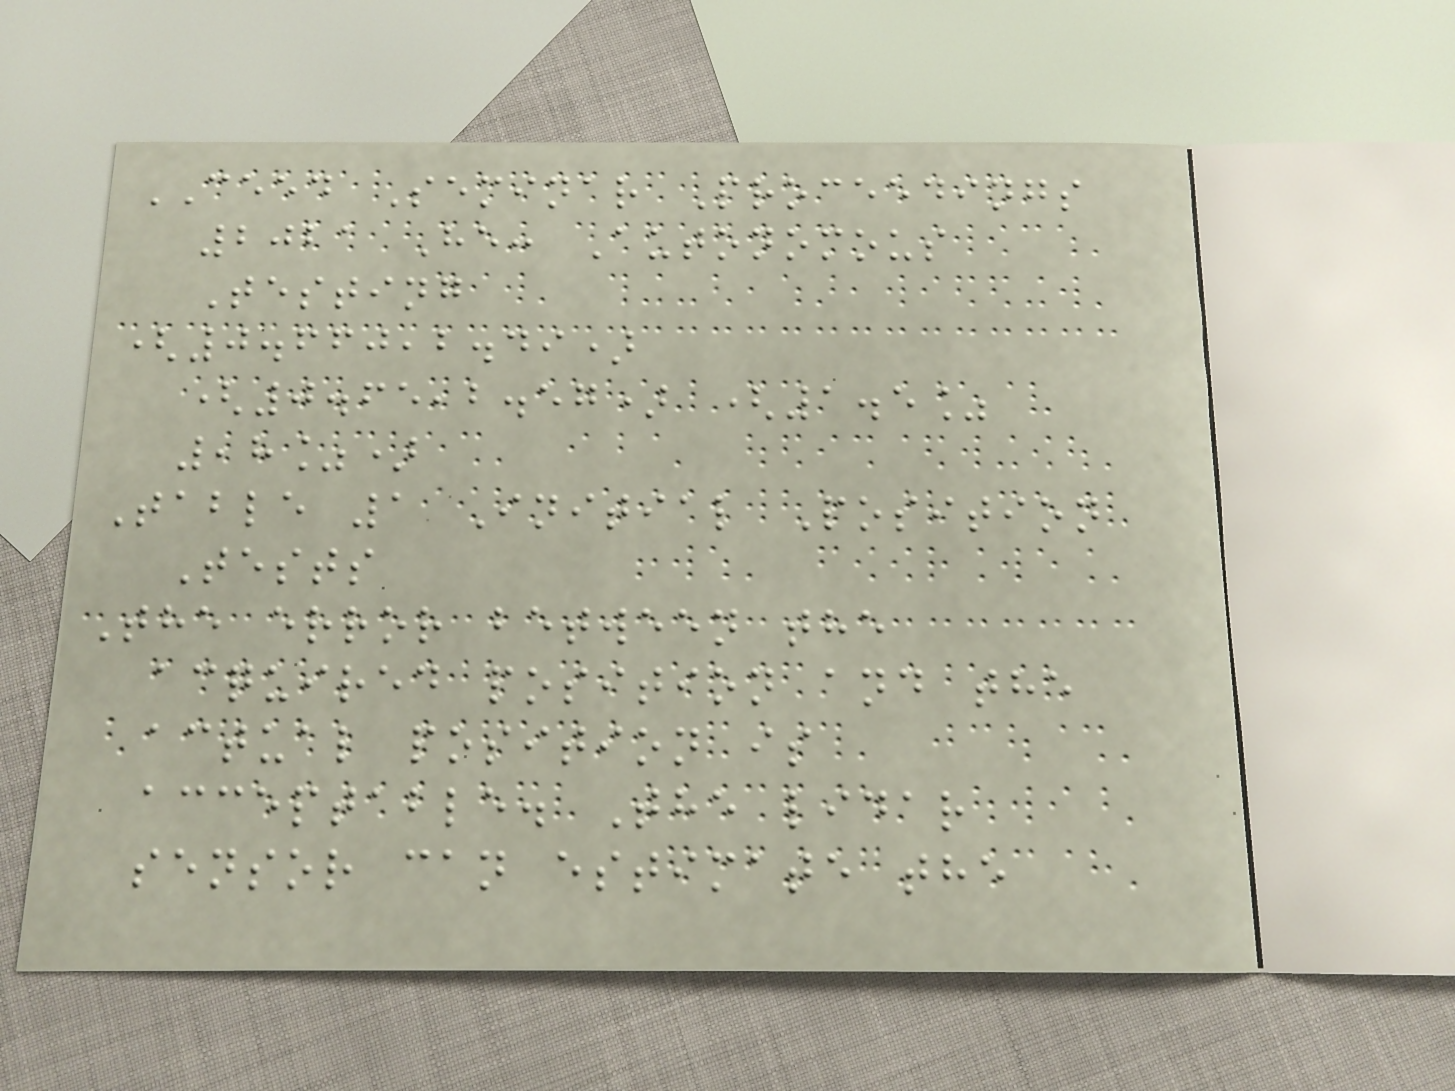CEED Seminar Proceedings
2021 He: Autonomous
Testing
(0.660,2.49)
(0.65,2.57) (1.5%
,8%)
Table 1 Initial Position
Tests
The error between the
acquired position and the
actual position is
acceptable. The lidar
sensor can estimate the
